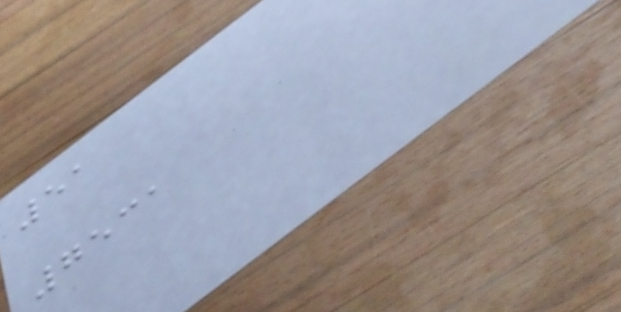51
7531
